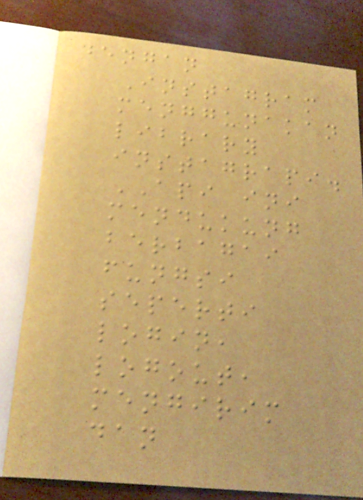dengan
Instagram
menggunakan
library
instagrapi.
API ini
mendukung
berbagai
fungsi
seperti
login,
logout,
mengirim
dan
